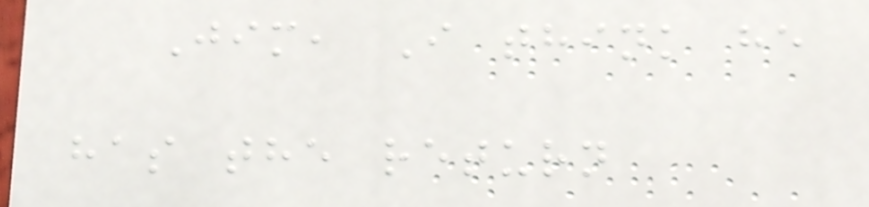Jim, I think he
has the return
